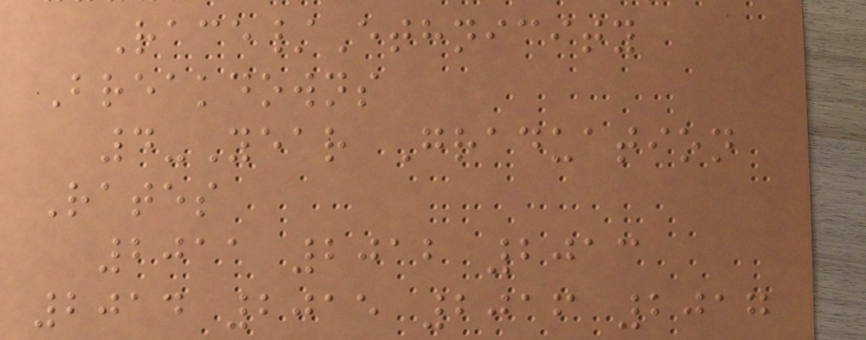Race/Ethnicity
Breakdowns
4-Year Graduation
Rates
2011 2012 2013
2014 2015 2016 2017
